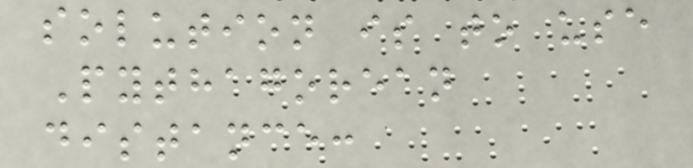solution is to use
Pythagorean
distance:
